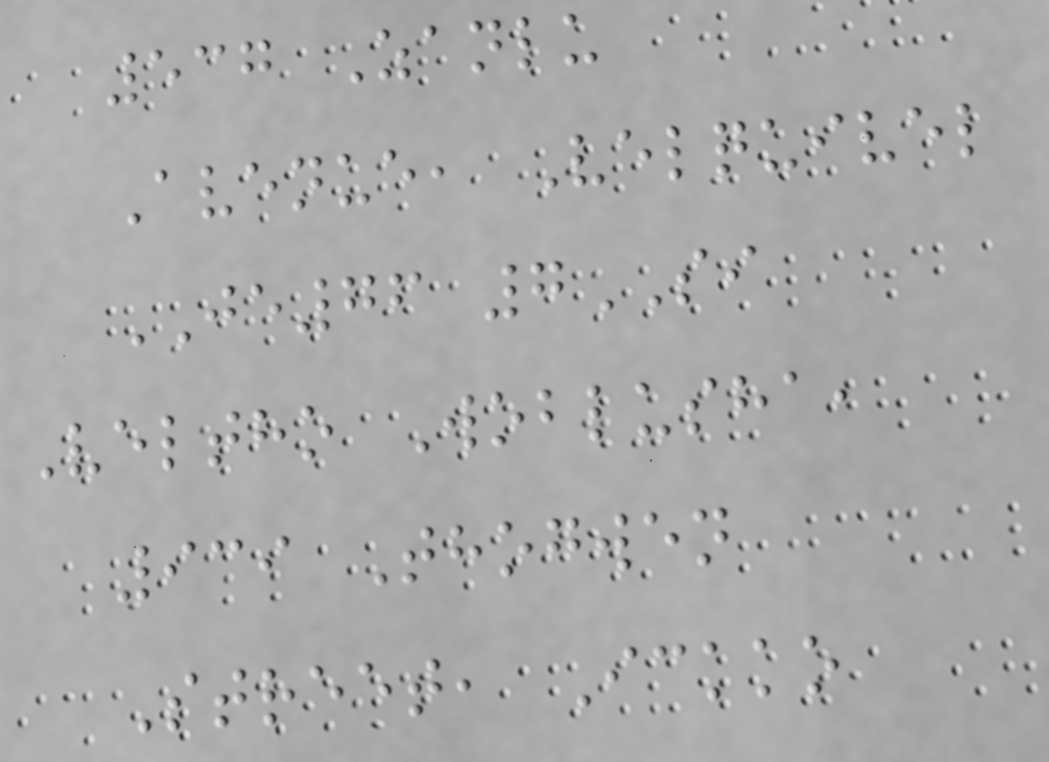537 Zanlu
Avenue, Velquivel
JE76 7SI
Veltho Woblusha,
939 Thogwen
Street, Ickko
